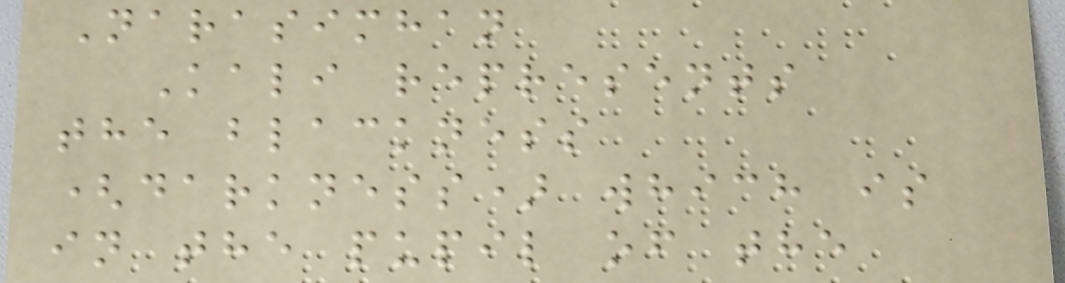Narasimhan
Kali represents
the blackness
(darkness) which is
in the pupil of the
